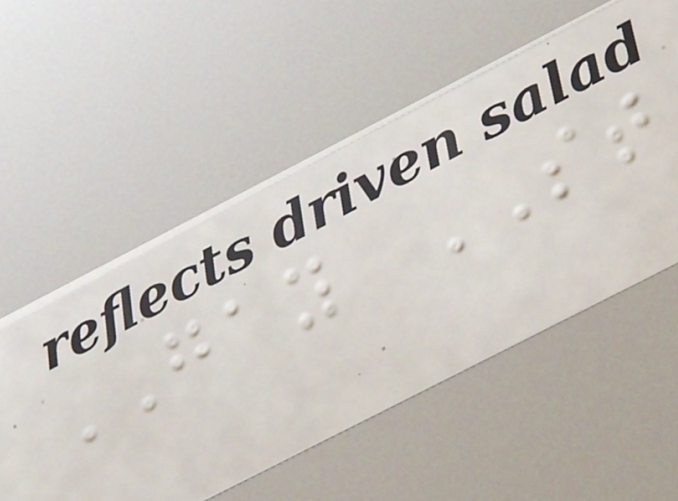GAY ST
